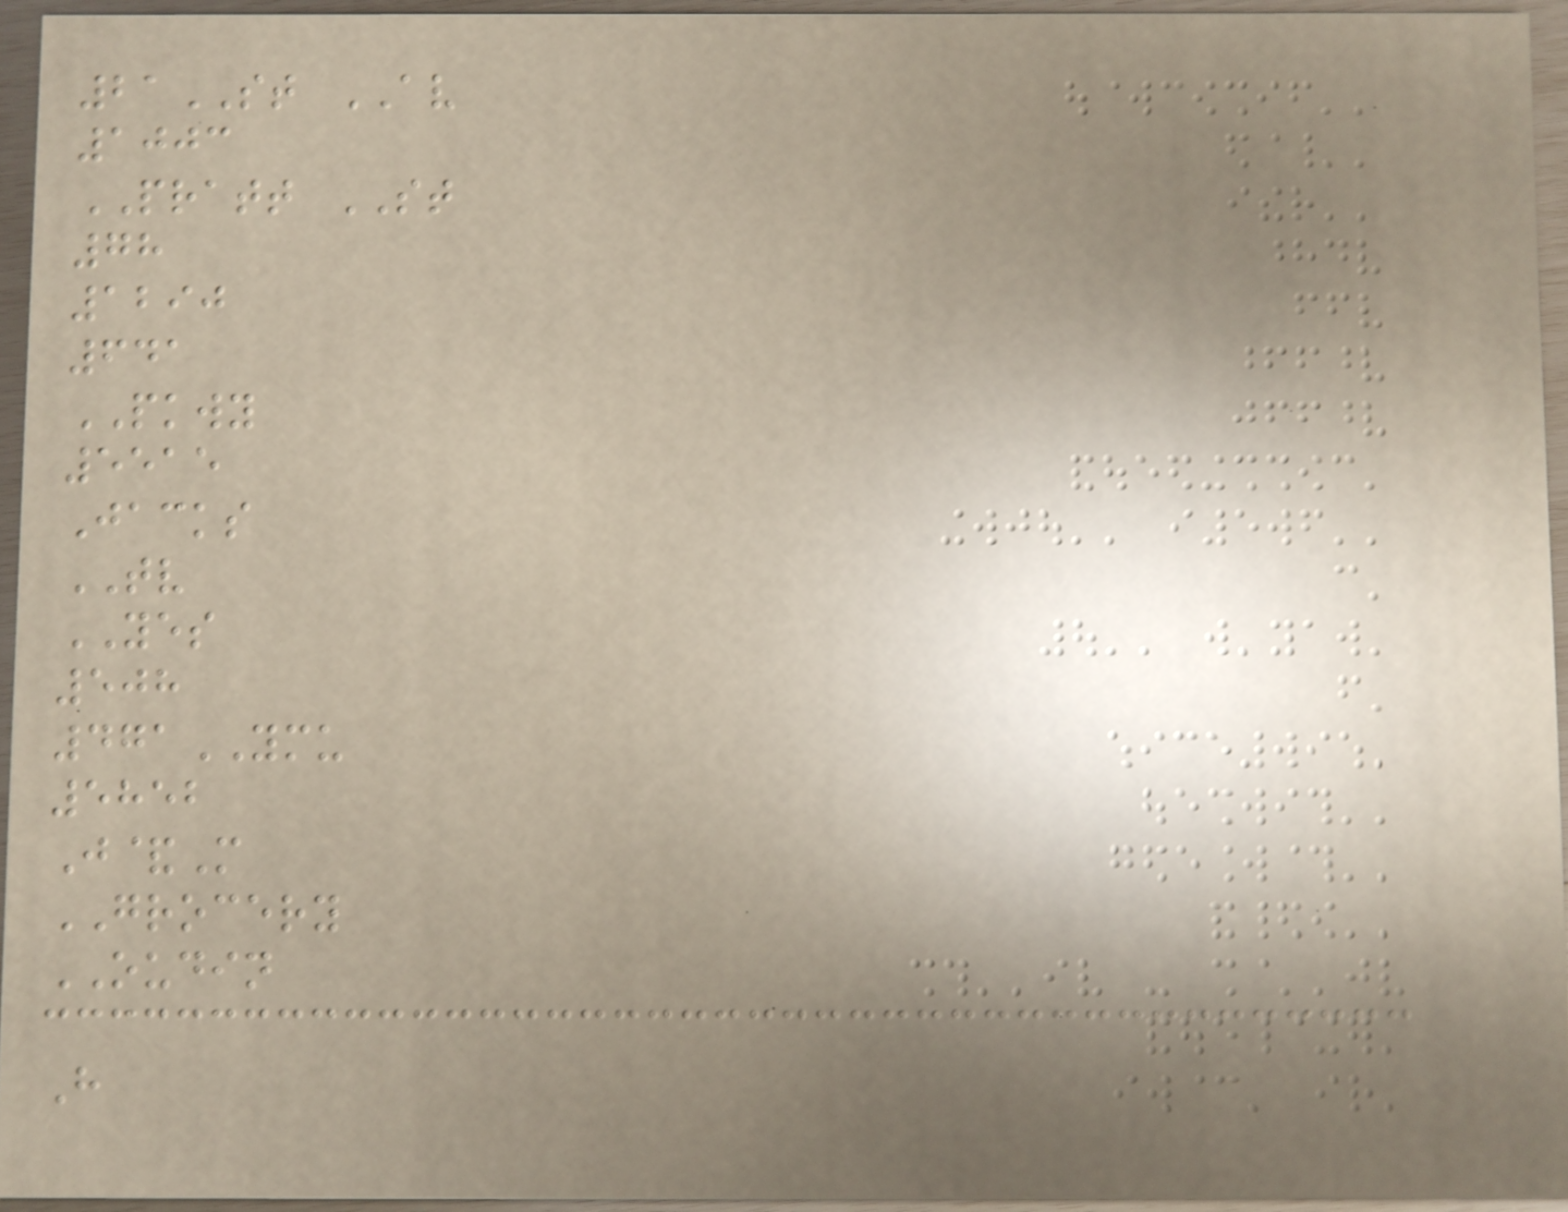21ST AV
1003
PRATT ST
78
1290
641
PKWY
5515
Jacks
TV
YES
508
471YMU
5852
J&M
GROCERY
OUDIN
H
